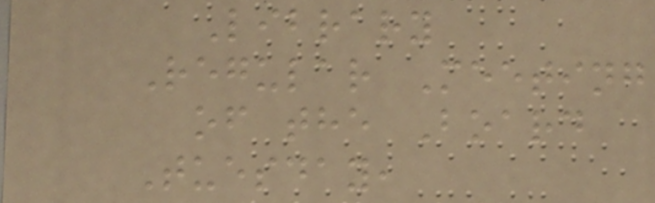Library
Regular Meeting
of the Board
Tuesday,
